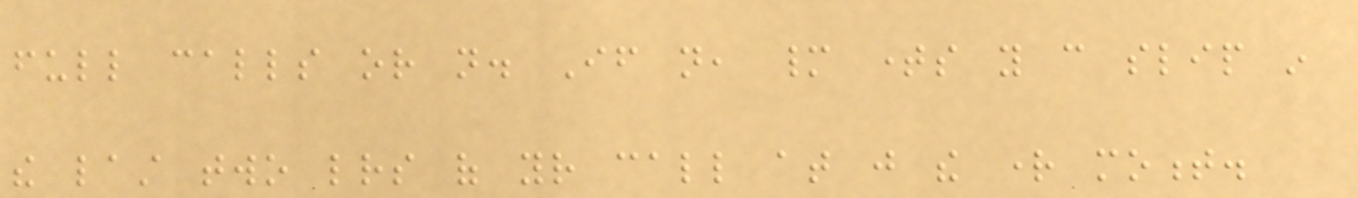full calls or not. If not, many times you can slip in
the last two letters of your call at just the right moment.
